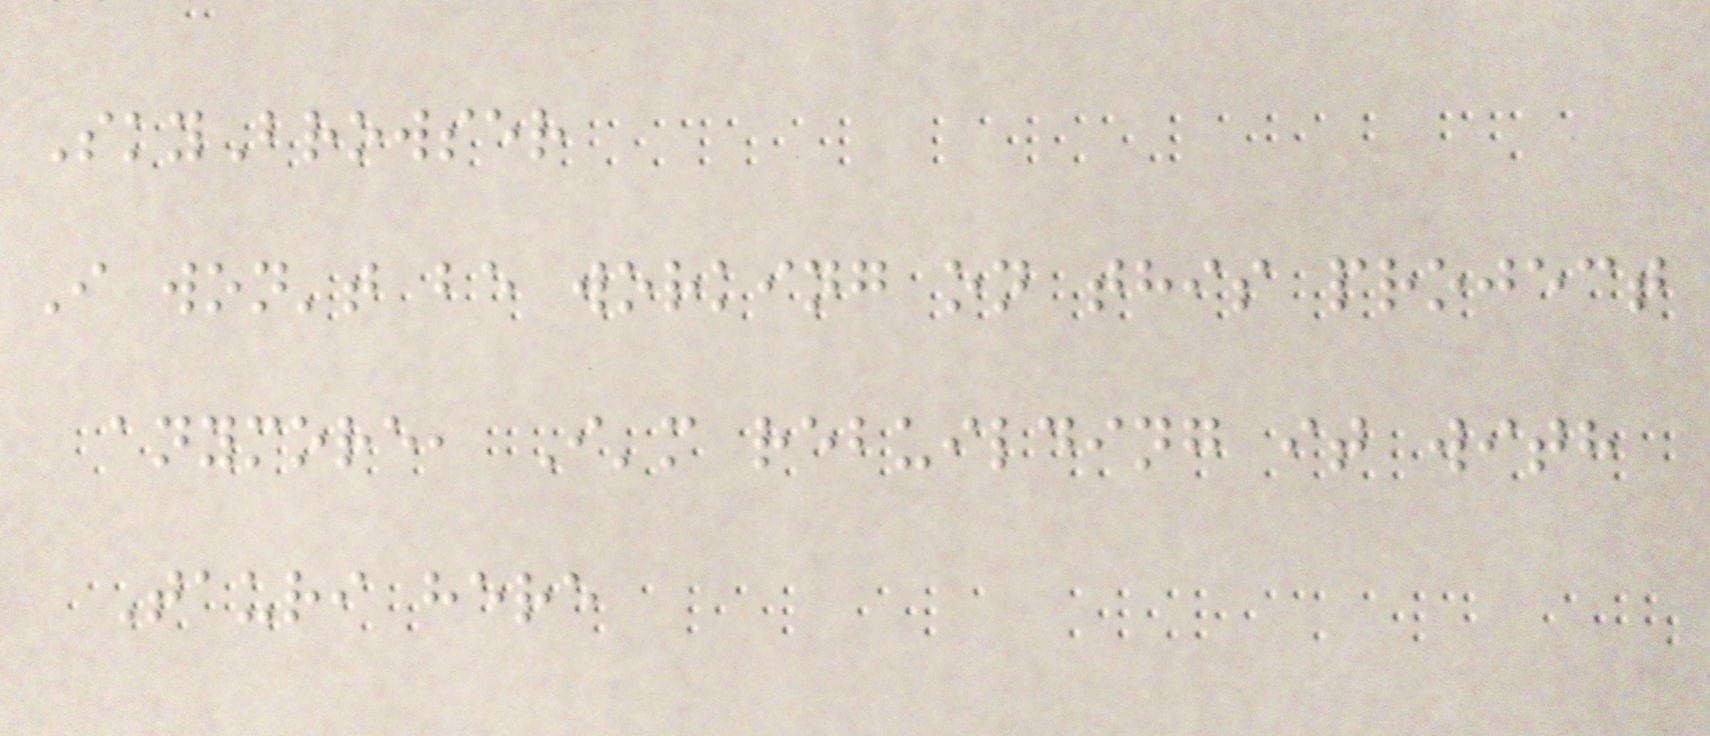SkyBrowser
I won't be working on this project
anymore, I'm rebuilding it with
Tauri here
